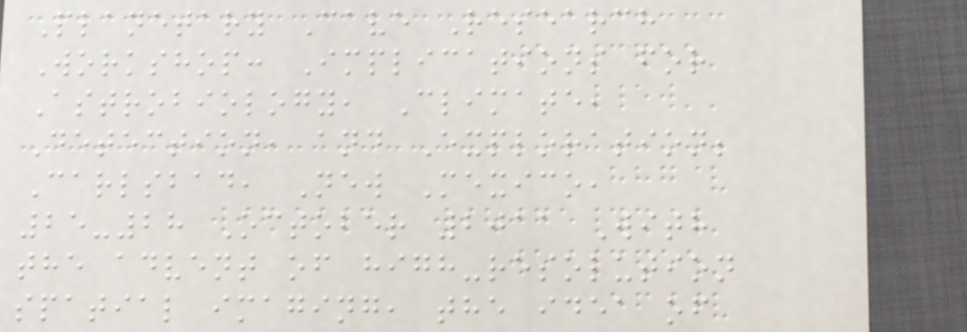Planetary Cave Research
Workshop: Implications for
Astrobiology, Climate,
Detection, and Exploration;
Carlsbad, New Mexico,
25-28 October 2011 With
the advent of high-resolution
spatial imaging, the idea of
